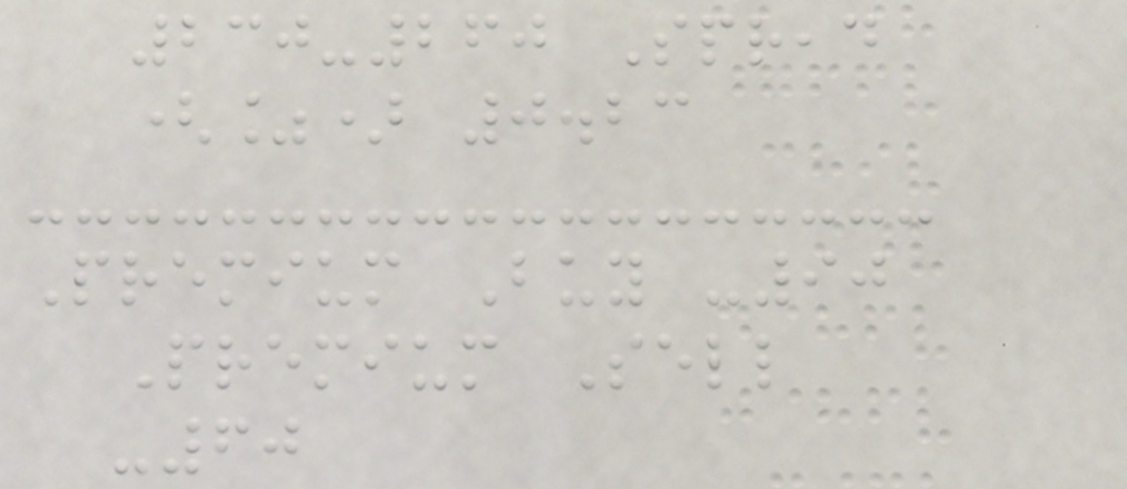230-260 Spread
(%) 0.23
Premium Buy -90
Premium Sell
-60
